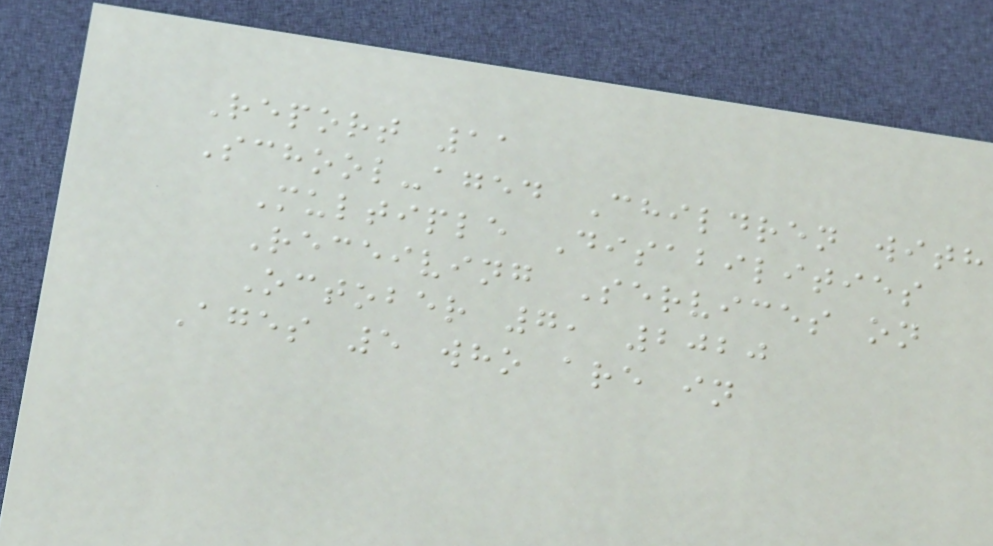Report 11
School-aged Children with
Multiple Disabilities
Receiving Services on
October 7, 2020
Ages 5 who are in
